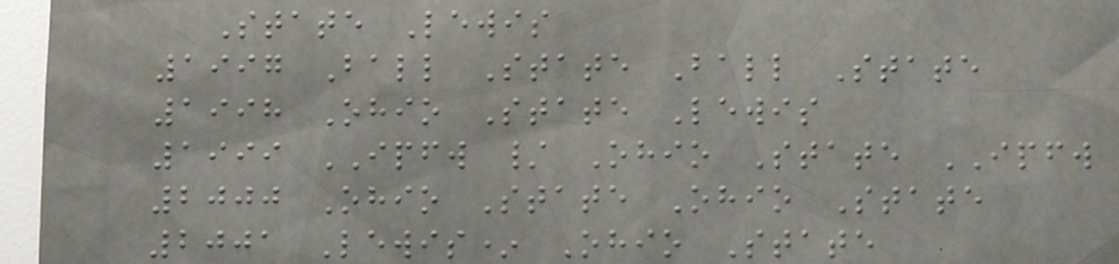State Lewis
1997 Ball State Ball State
1998 Ohio State Lewis
1999 IPFW / Ohio State IPFW
2000 Ohio State Ohio State
2001 Lewis* Ohio State
